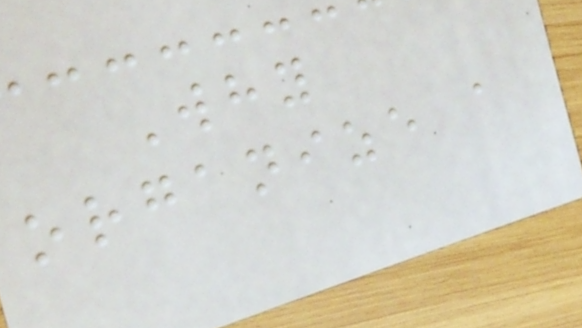Why
organize a
